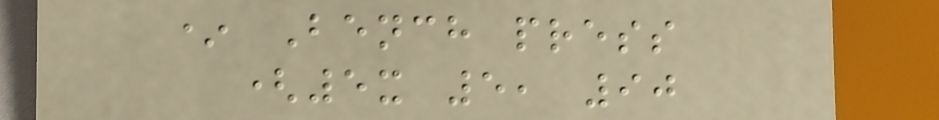* Bench press
(5x 5, 90
